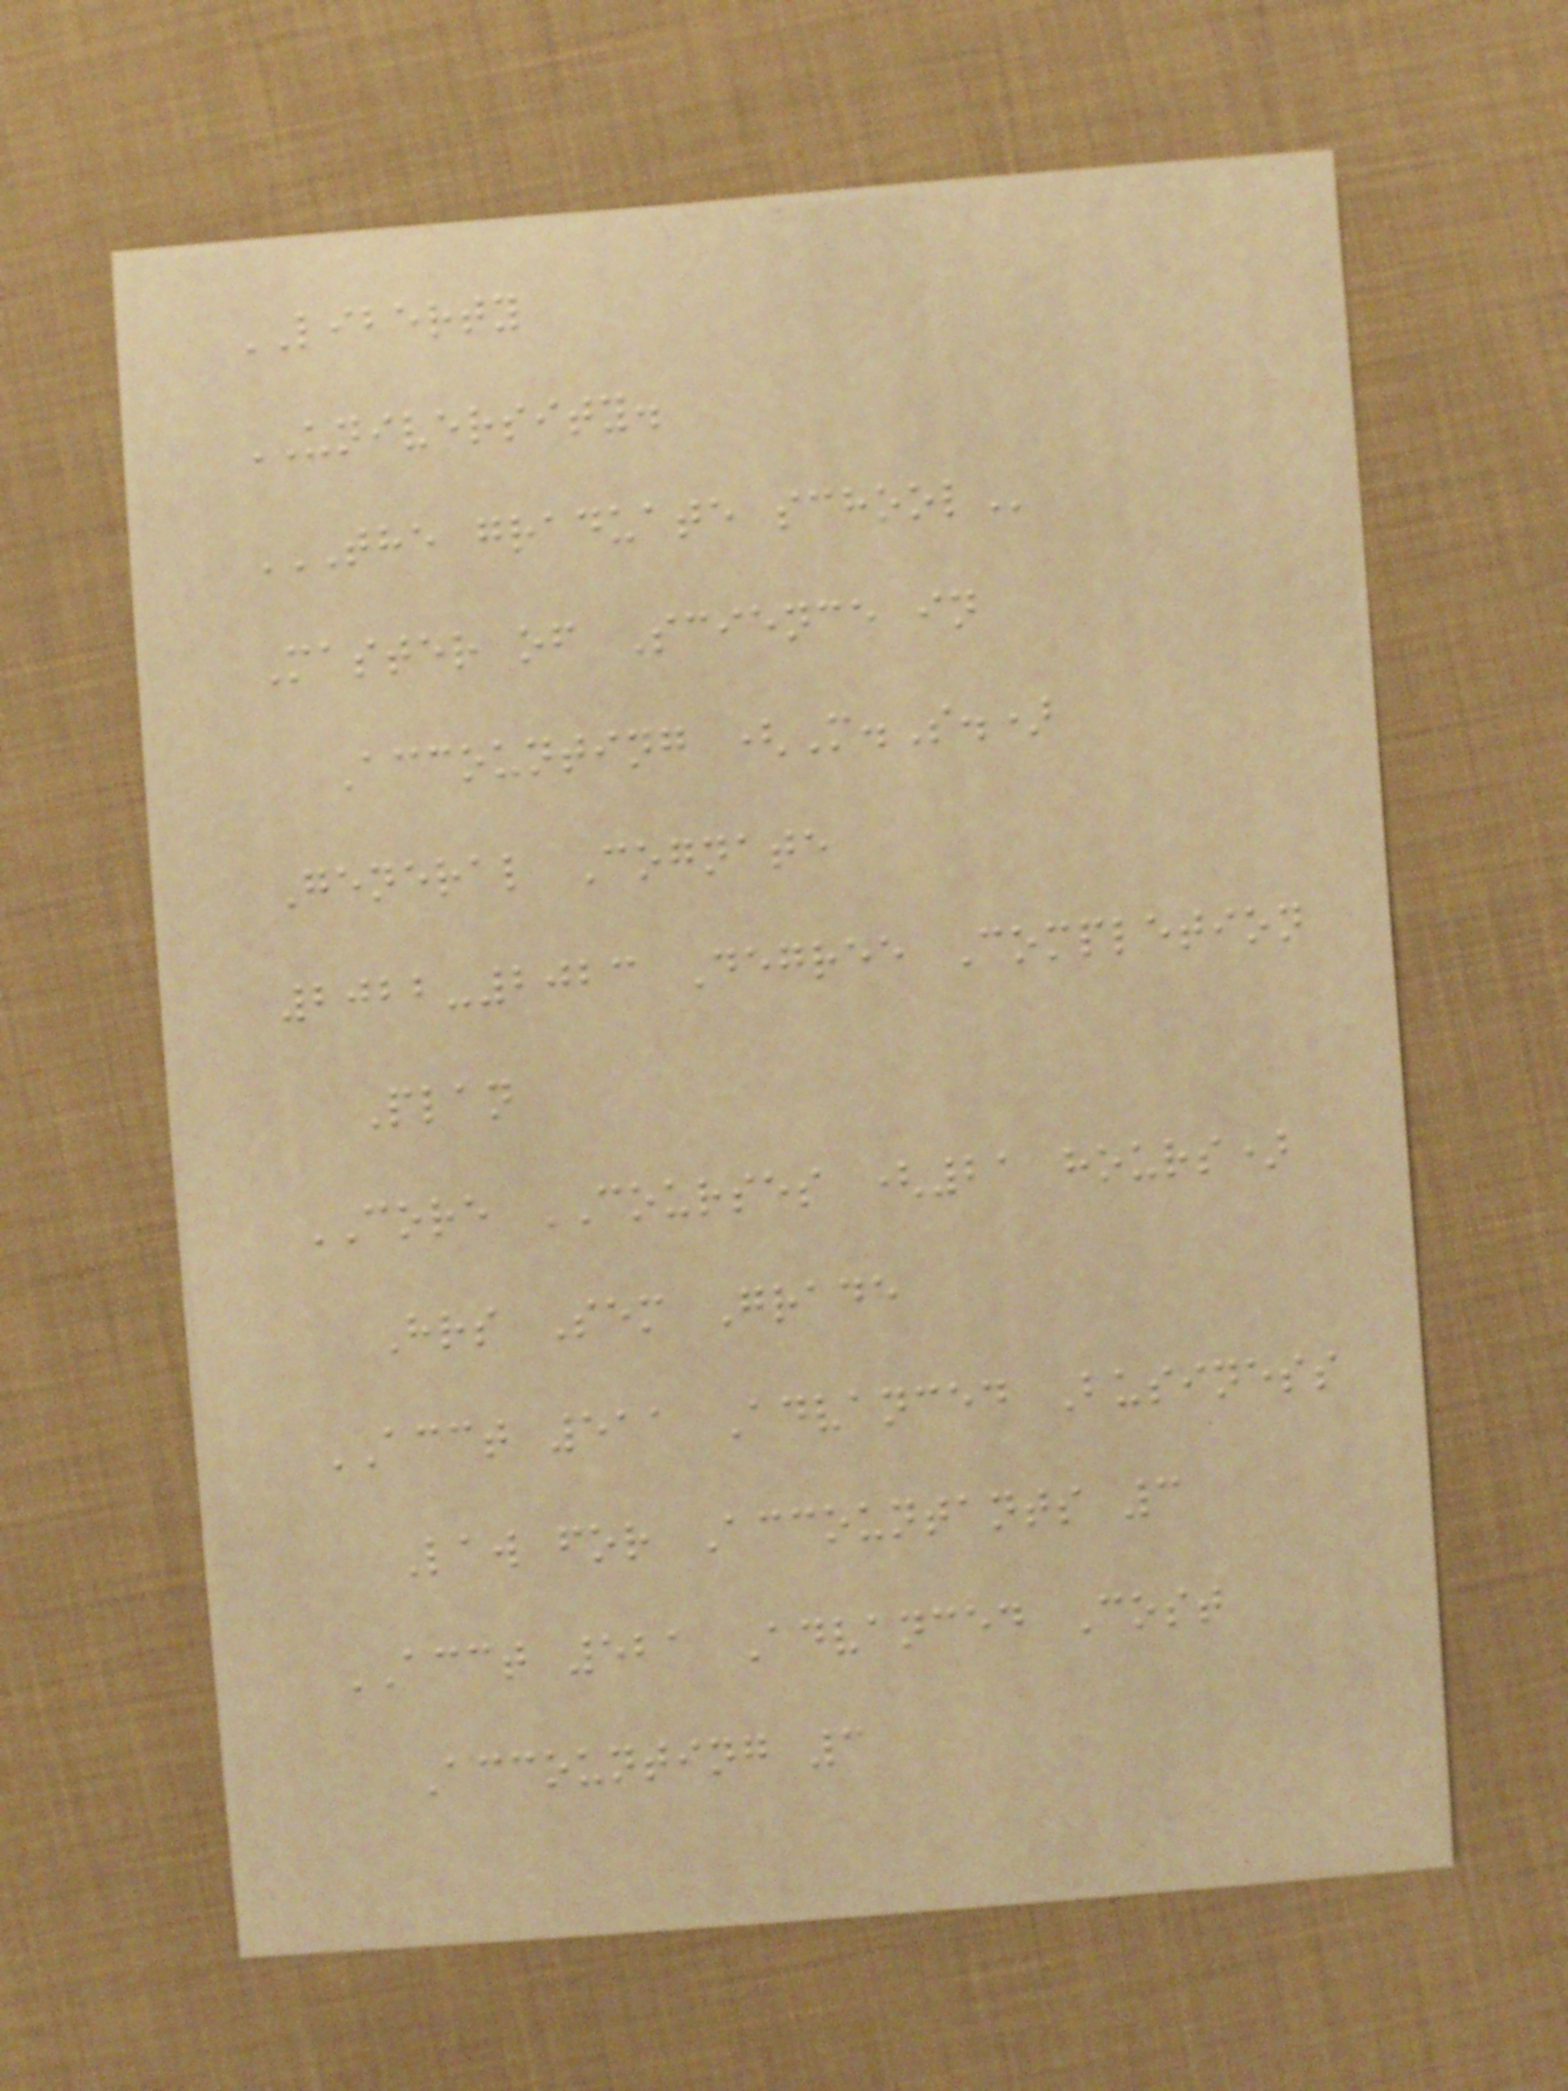LIBERTY
UNIVERSITY.
THE GRADUATE SCHOOL
Master of Science in
Accounting (M.S.)
General Cognate
2022-2023 Degree Completion
Plan
CORE COURSES (21 hours)
Hrs Sem Grade
ACCT 511 Advanced Business
Law for Accountants 3
ACCT 521 Advanced Cost
Accounting 3
